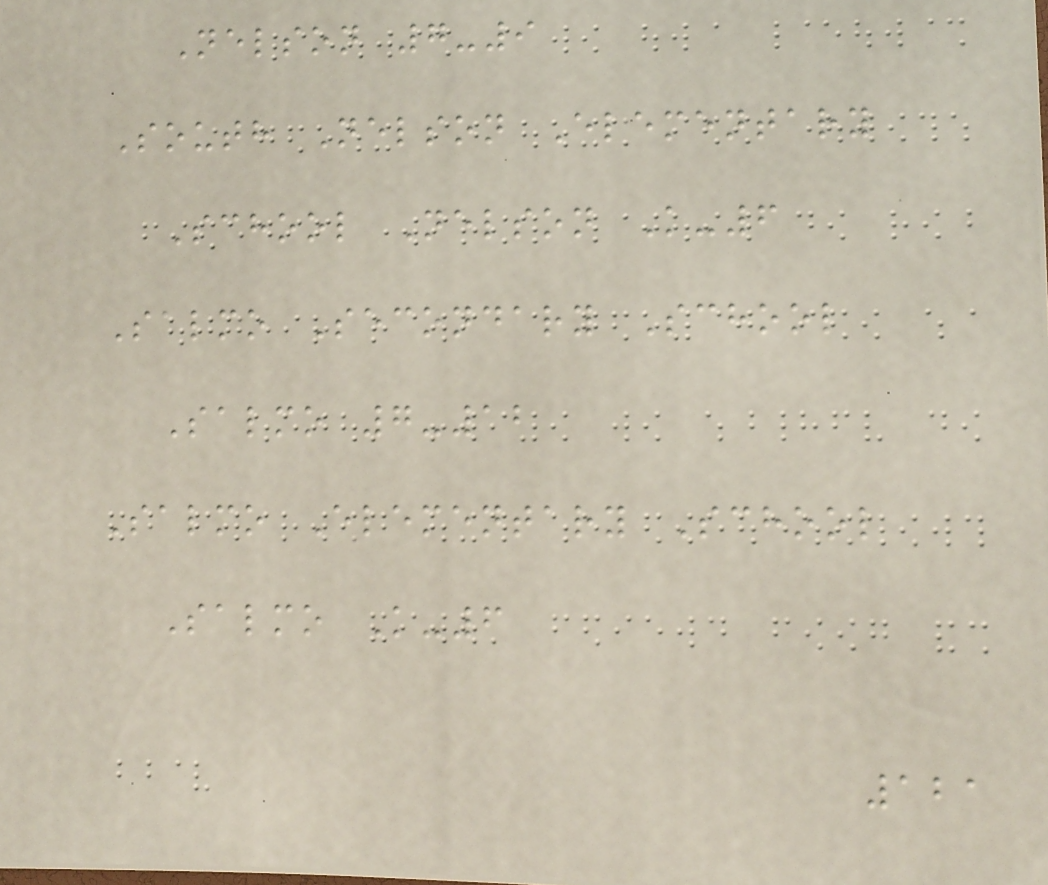Nelson 7-9
South Nelson Elementary
School Nelson K-6
Salmo Secondary School
Salmo 7-12
Salmo Elementary School
Salmo K-6
121
